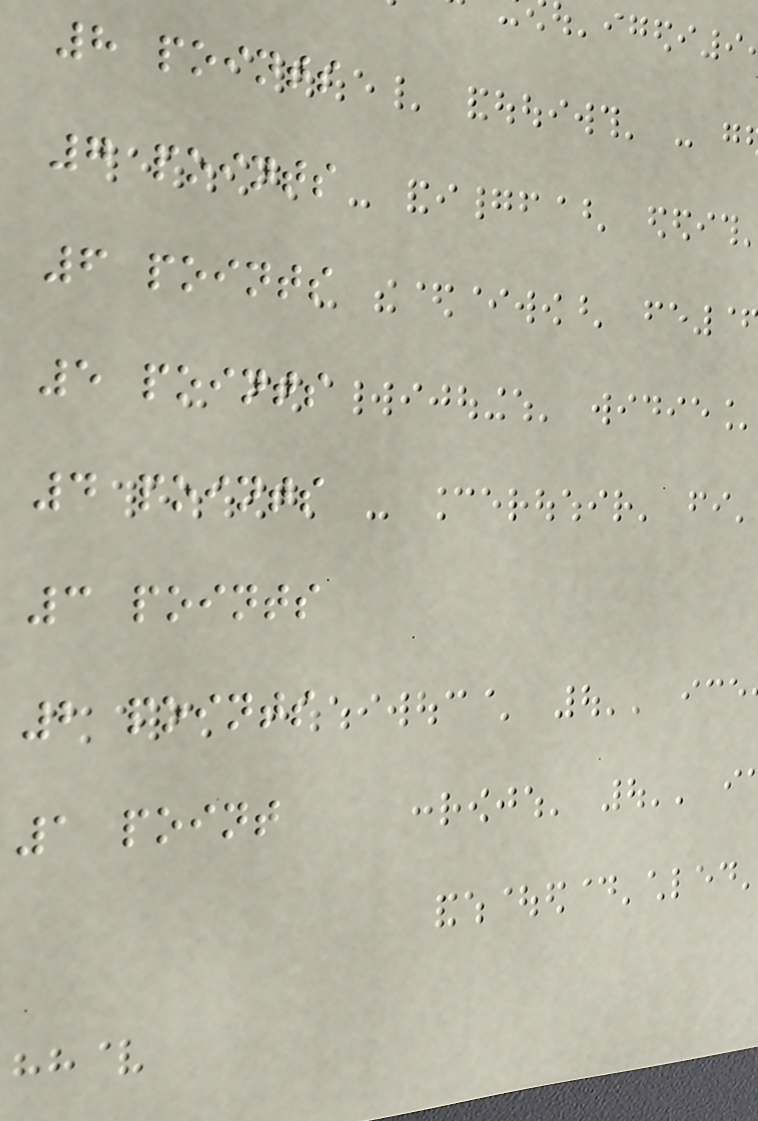8 points
7 points
6 points
5 points
4 points
3 points
2 points
1 point
